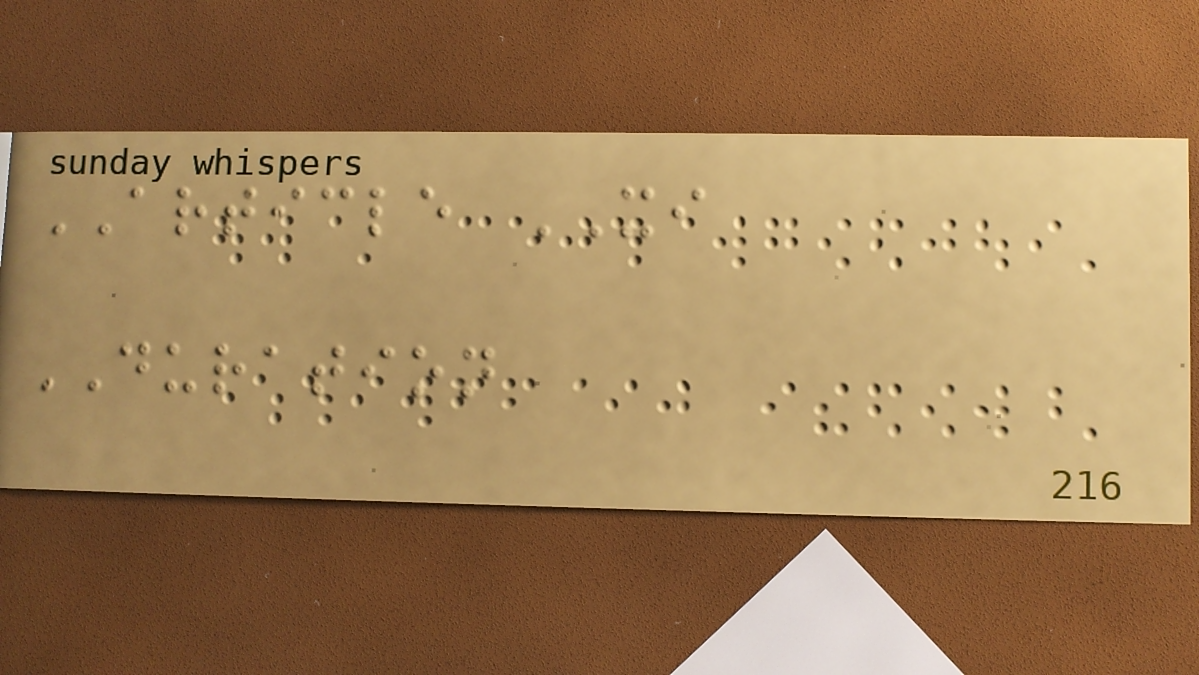ARTICLE XI
DURATION
